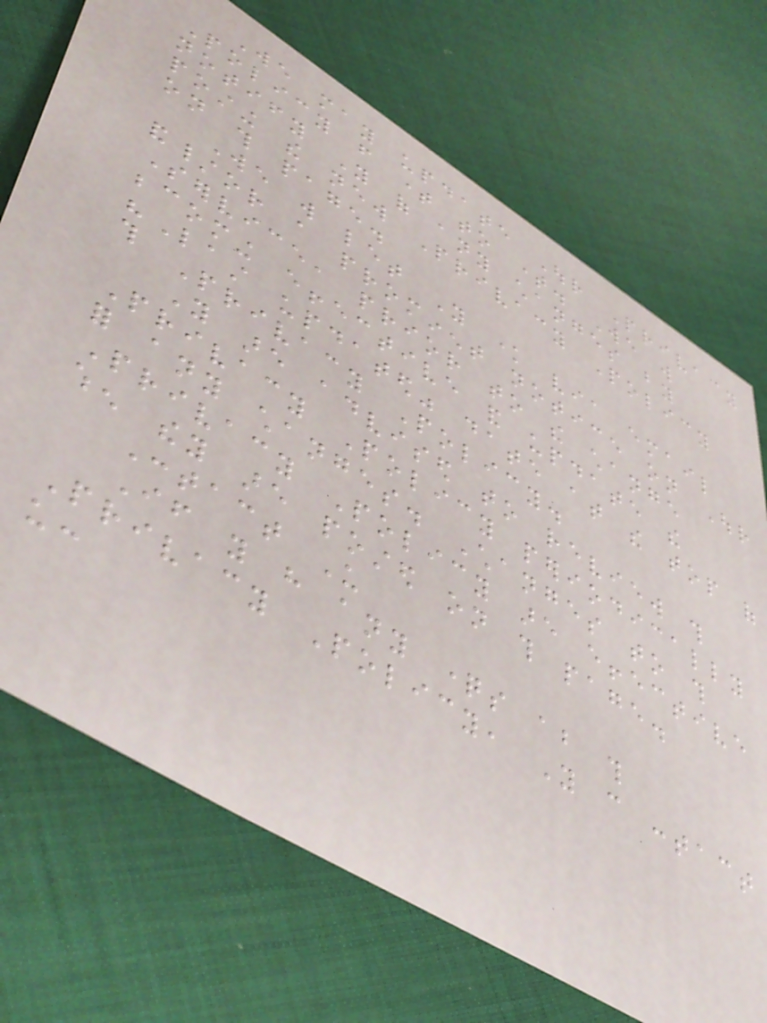We may update Our Privacy
Policy from time to time. We will
notify You of any changes by
posting the new Privacy Policy
on this page.
We will let You know via email
and/or a prominent notice on Our
Service, prior to the change
becoming effective and update the
"Last updated" date at the top of
this Privacy Policy.
You are advised to review this
Privacy Policy periodically
for any changes. Changes to this
Privacy Policy are effective
when they are posted on this page.
Contact Us
If you have any questions about this
Privacy Policy, You can contact
us:
